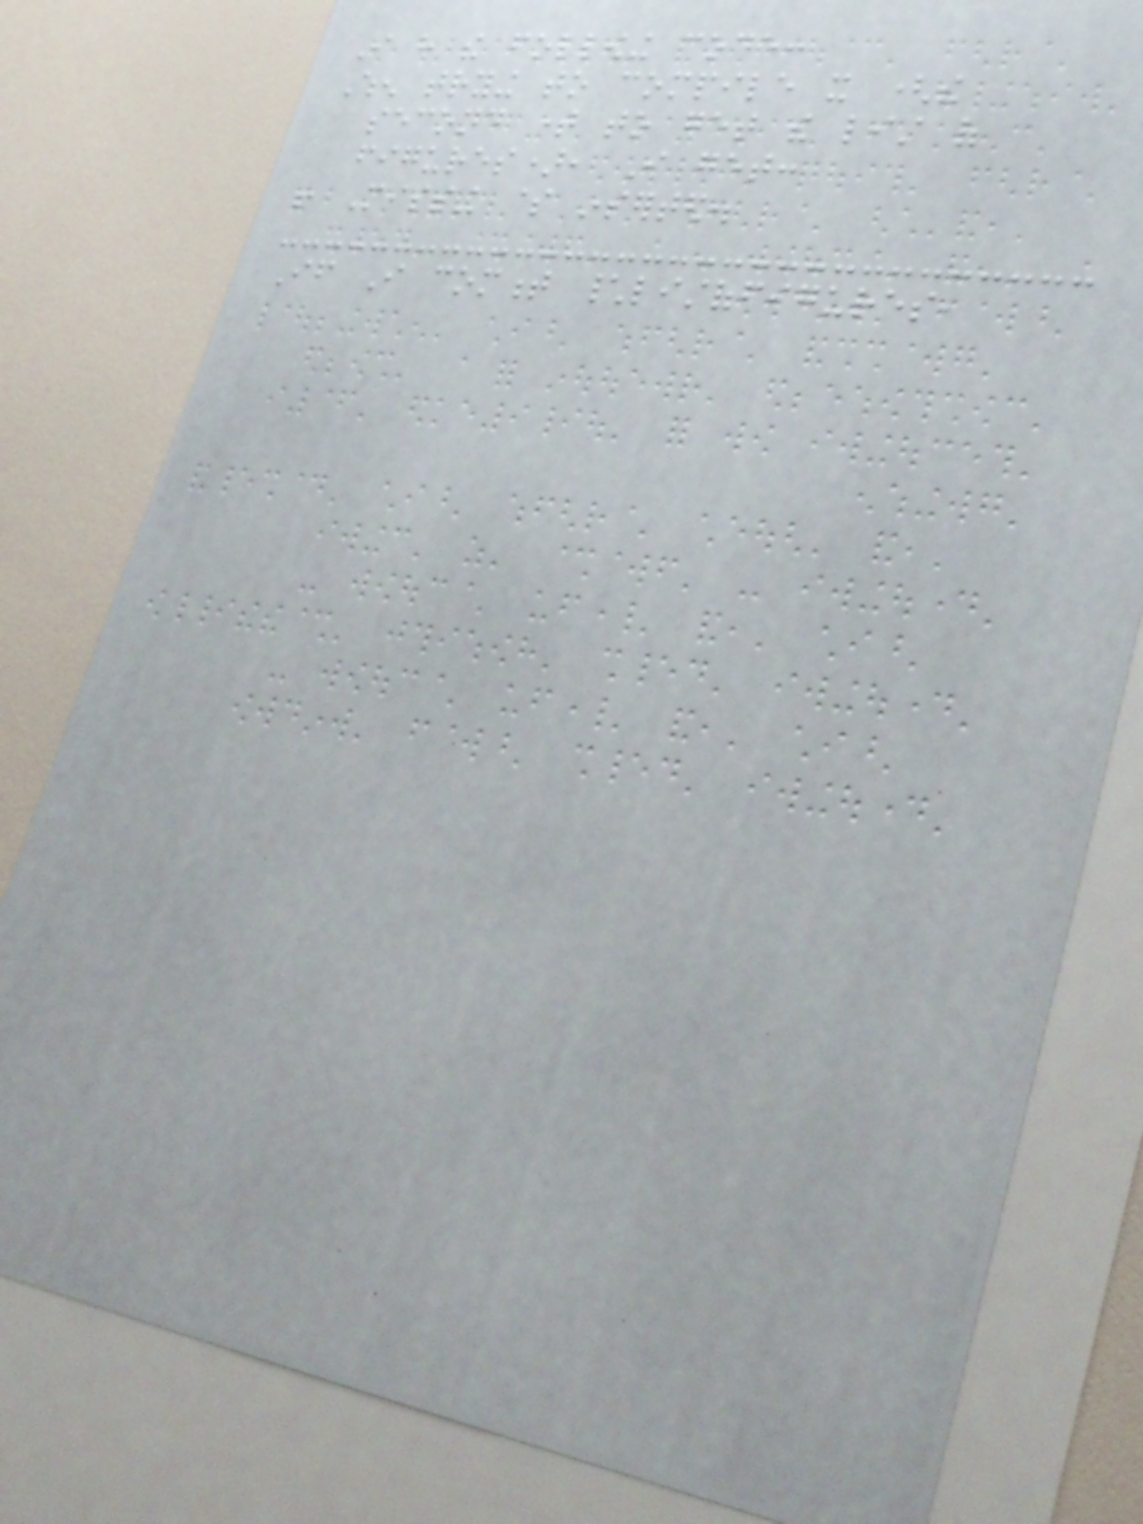I have the following code:
When trying to compile it (the
second time to get the list of
figures), I get:
! Missing $ inserted.
If I comment \listoffigures,
